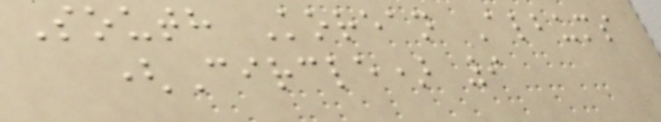South Korean Albums
(Circle) 9
